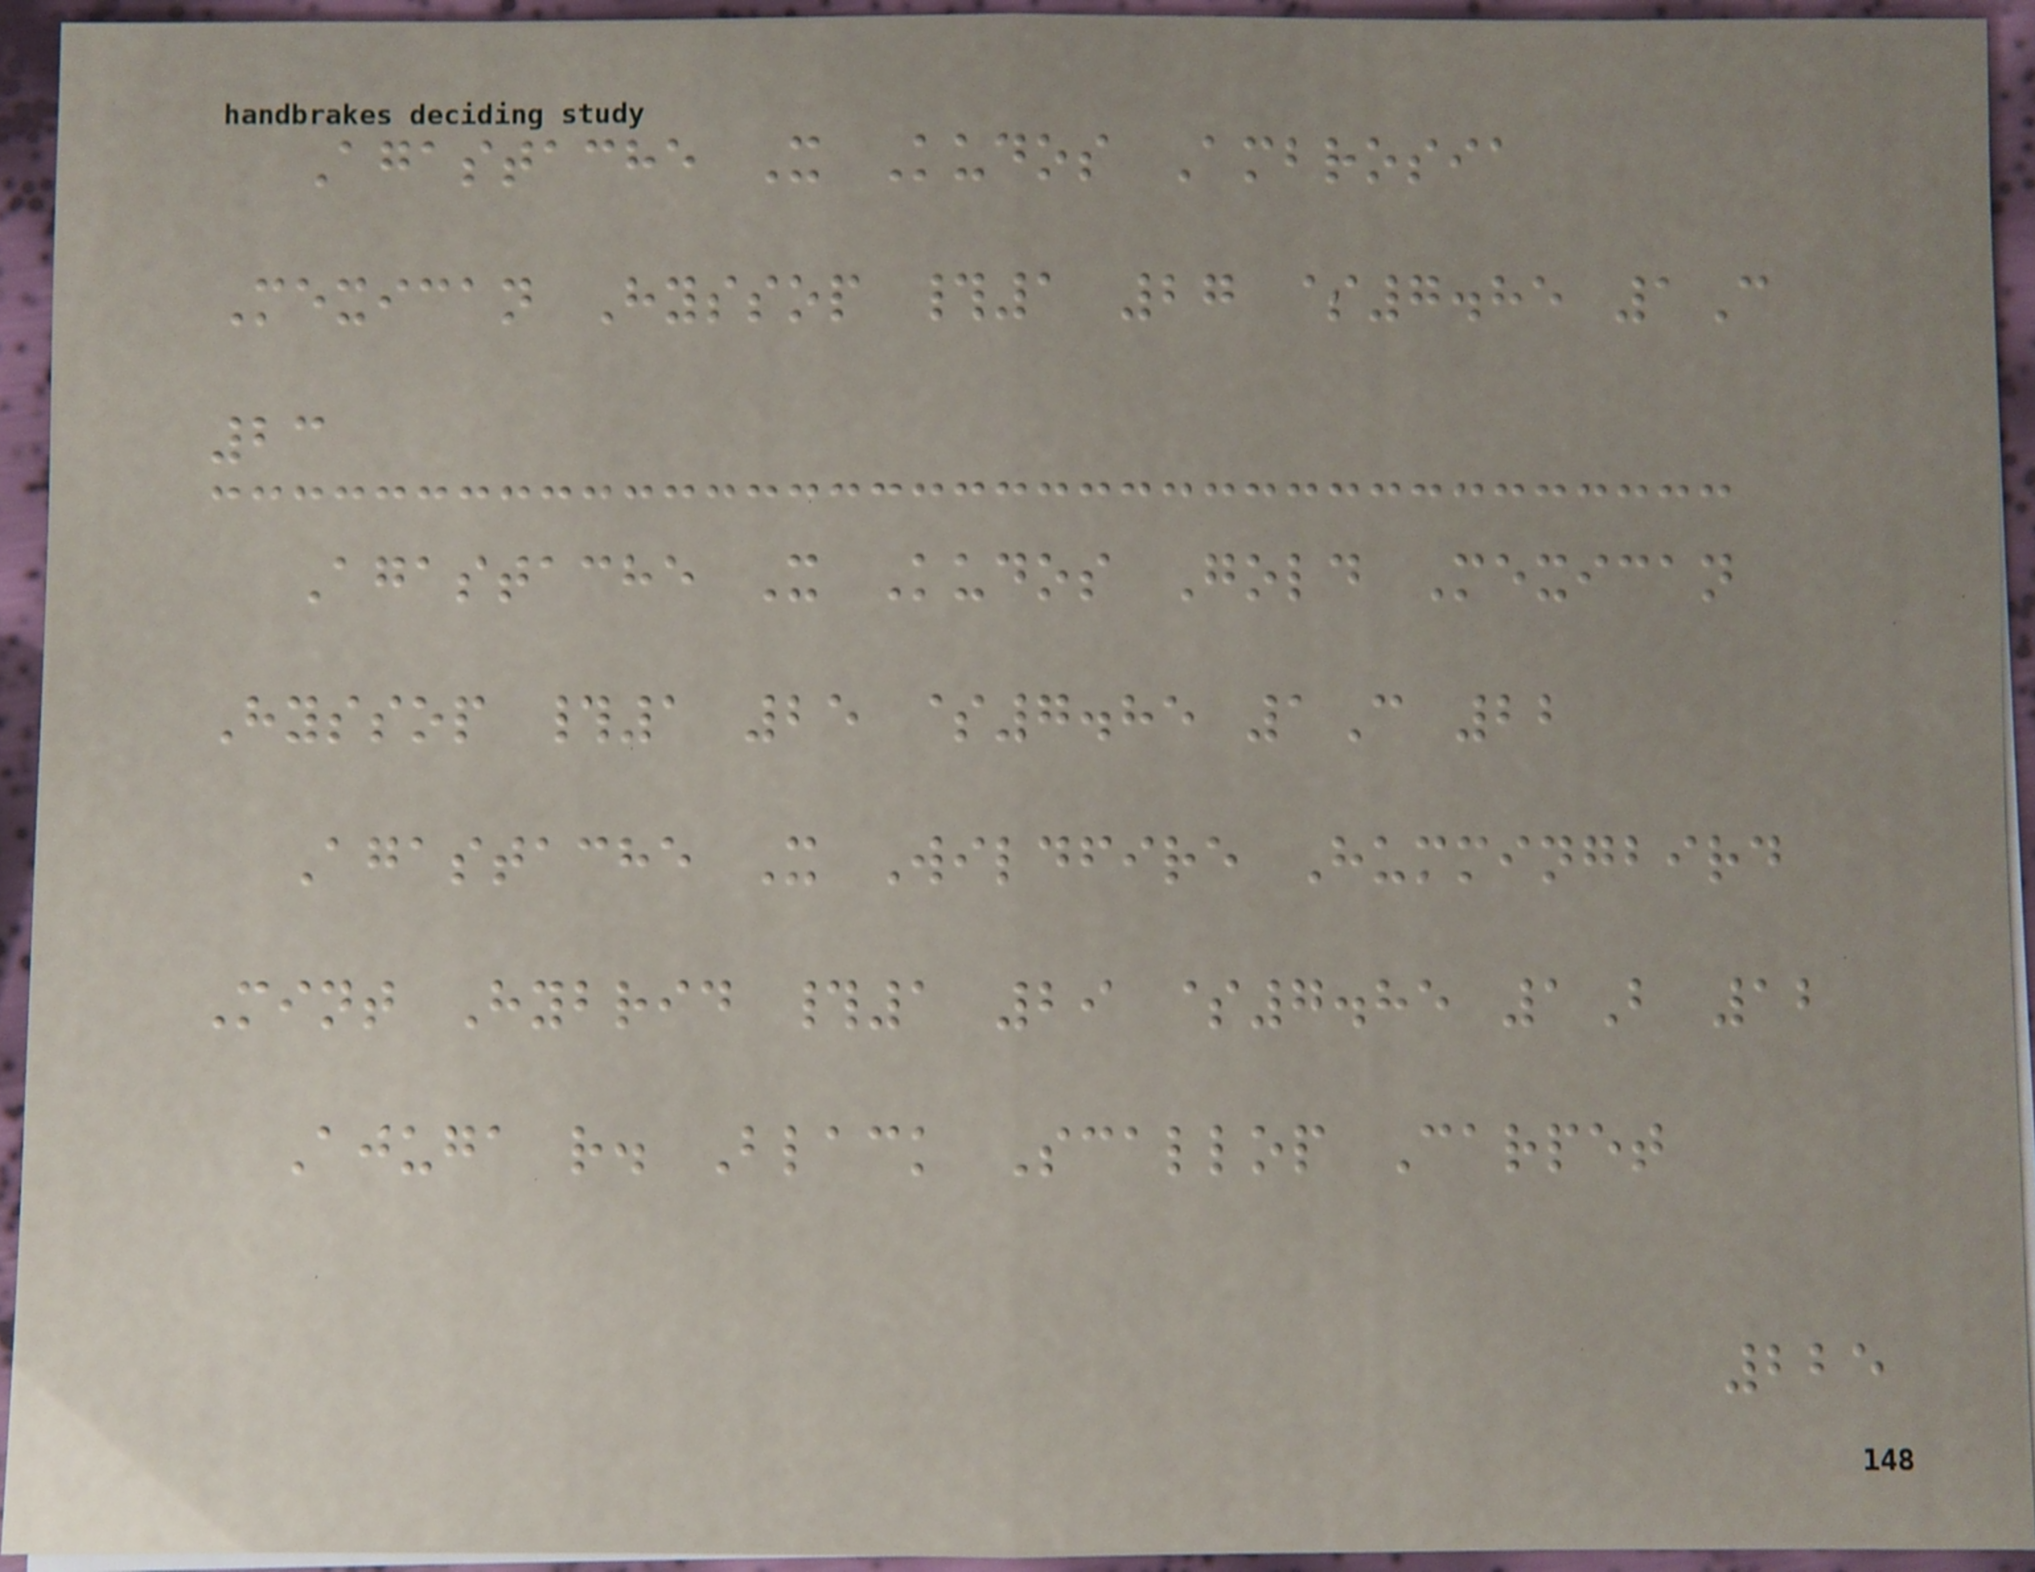Agastache X Kudos Ambrosia
Mexican Hyssop #1 27 $7.85 1C
23
Agastache X Kudos Gold Mexican
Hyssop #1 25 $7.85 1C 22
Agastache X Wildfire Hummingbird
Mint Hybrid #1 29 $7.85 1B 12
Ajuga r. Black Scallop Carpet
225
